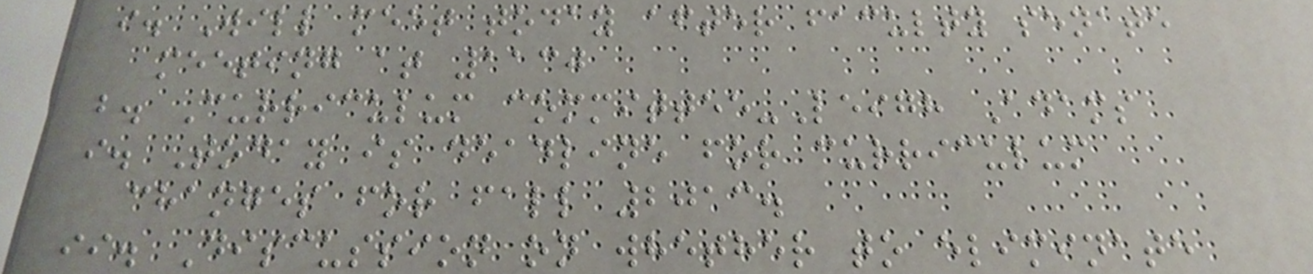i. Will meet today after faculty senate
meeting at 1130
b. Curriculum committee-Leigh Adams
i. Today is deadline for curriculum
changes for fall 2013.
ii. Discussion on whether to eliminate
